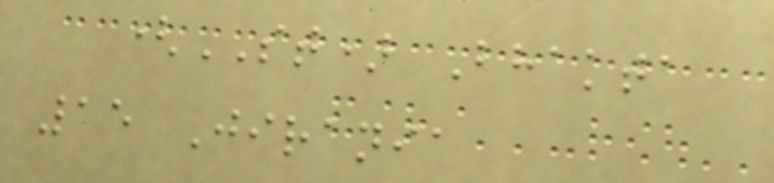(ST) Bhakta
15 Jirania
